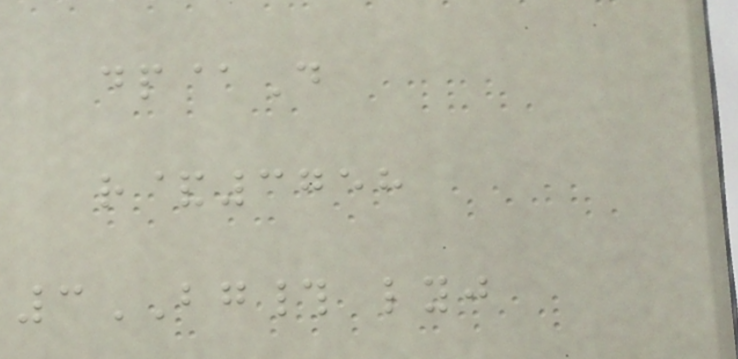dp@D
r&3758
3BG# lyj
